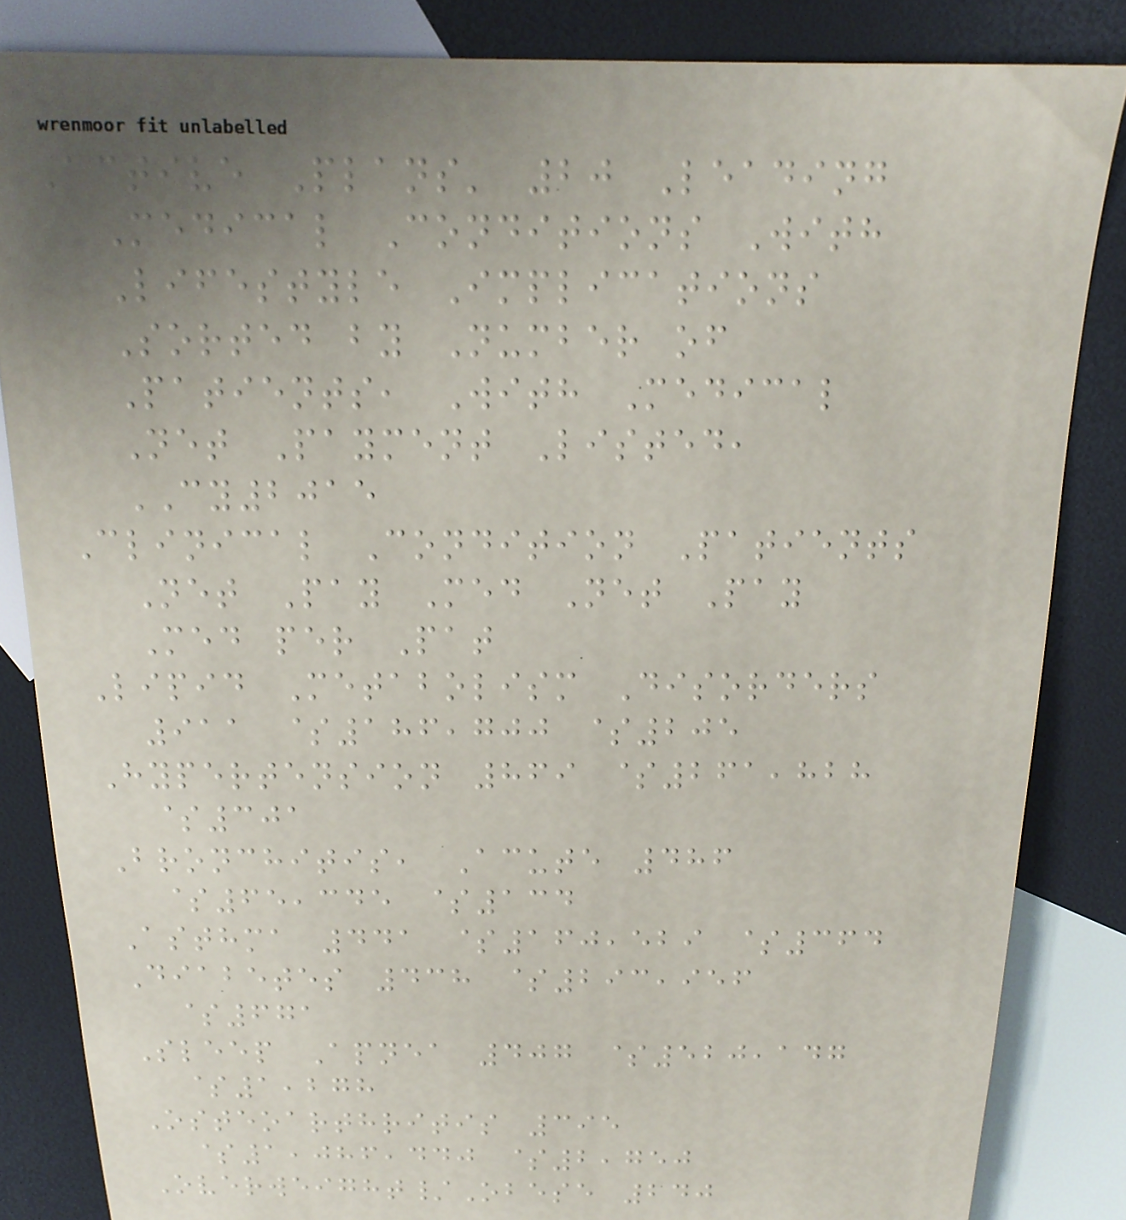Active Plans' 20 Leading
Medical Conditions With
Lifestyle Implications
Sorted by Number of
Patients, With Medical
Net Payment Listed,
CY2015
Clinical Condition Patients
Net Pay Med Net Pay
Med per Pat
Lipid Metabolism Disorders
911 $186,700 $205
Hypertension 869 $261,828
$301
Bronchitis, Acute 486
$65,345 $134
Asthma 441 $160,529 $364
Diabetes 438 $293,956
$671
Sleep Apnea 407 $520,147
$1,278
Osteoarthritis 395
$1,086,440 $2,750
Overweight/Obese 240
